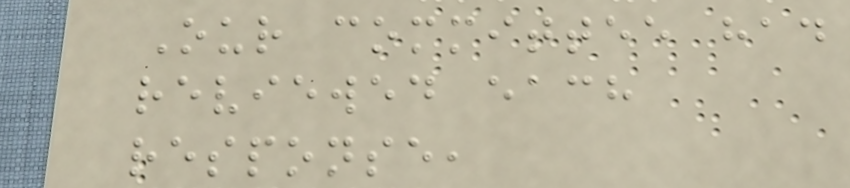Our committee had
reviewed each
response,
